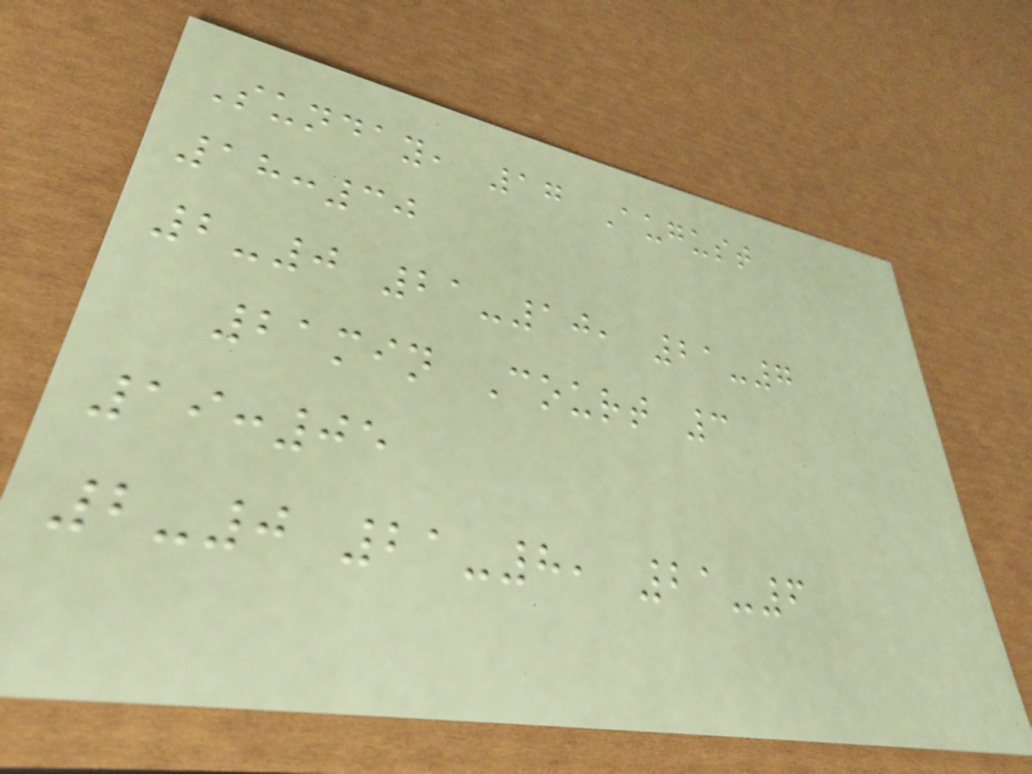Sunday, 17 August
18:30
2-0 21-10, 21-7
21min Court 3
19:05
2-0 21-8, 21-6
